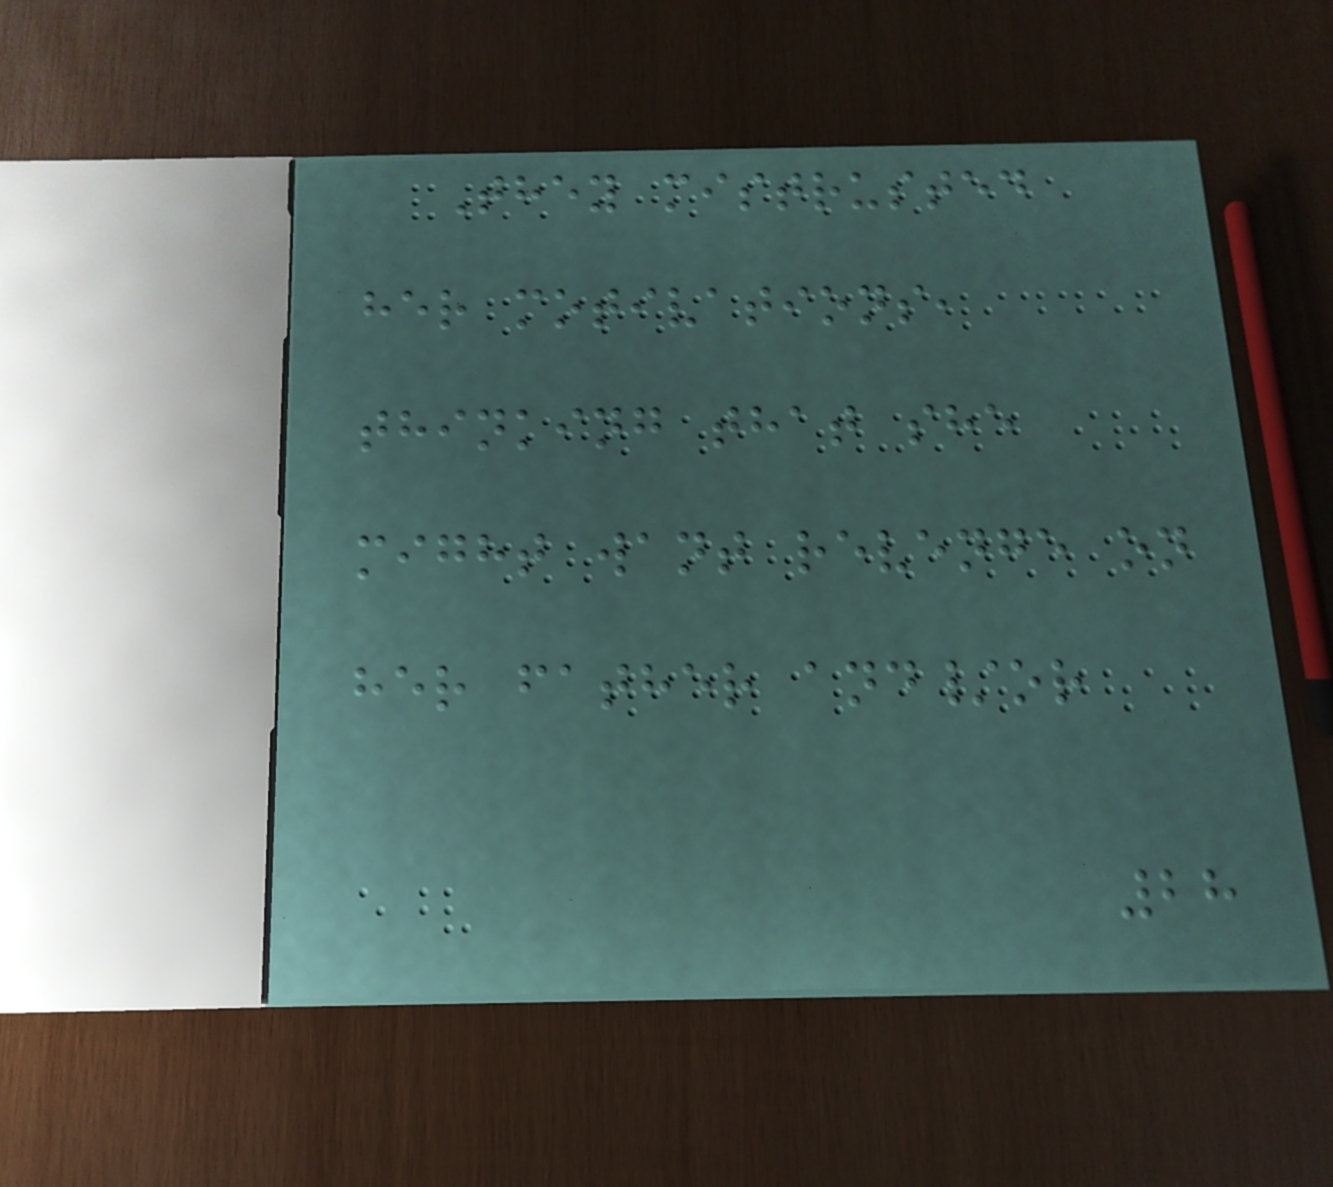They mistrusted
her motivations,
thinking that she
might want revenge on
her father and/or
28
